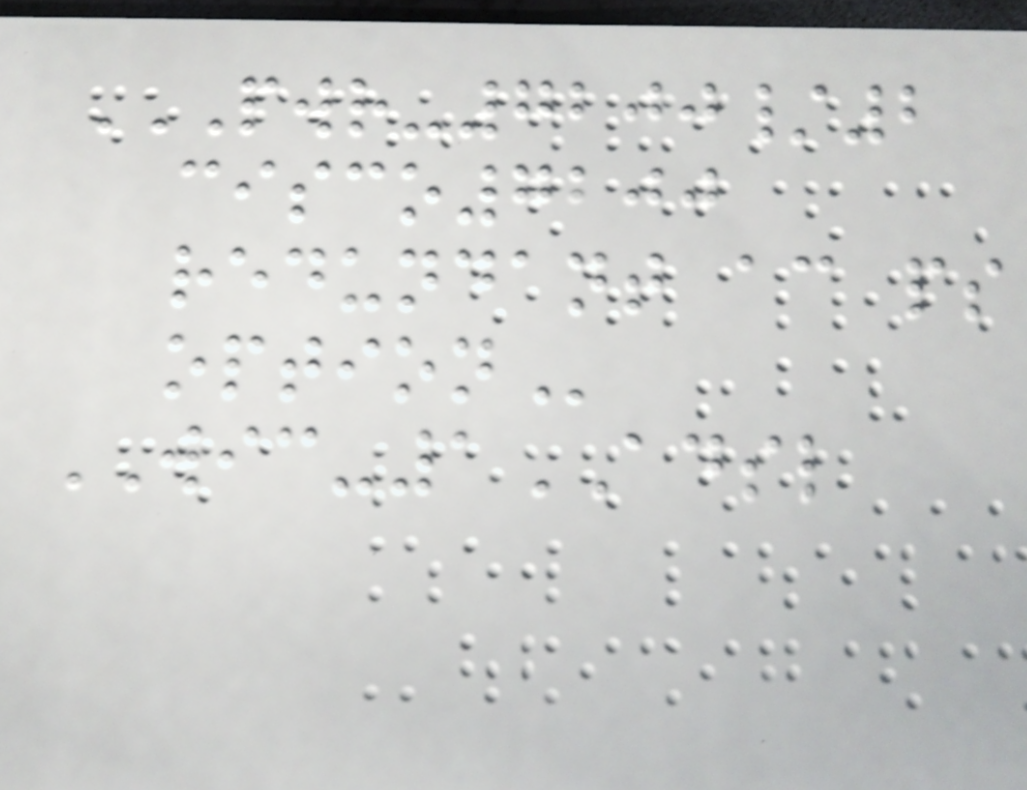PWR-7200/2
CISCO7200
REDUNDANT AC PS
OPTION
WIC-1ADSL
